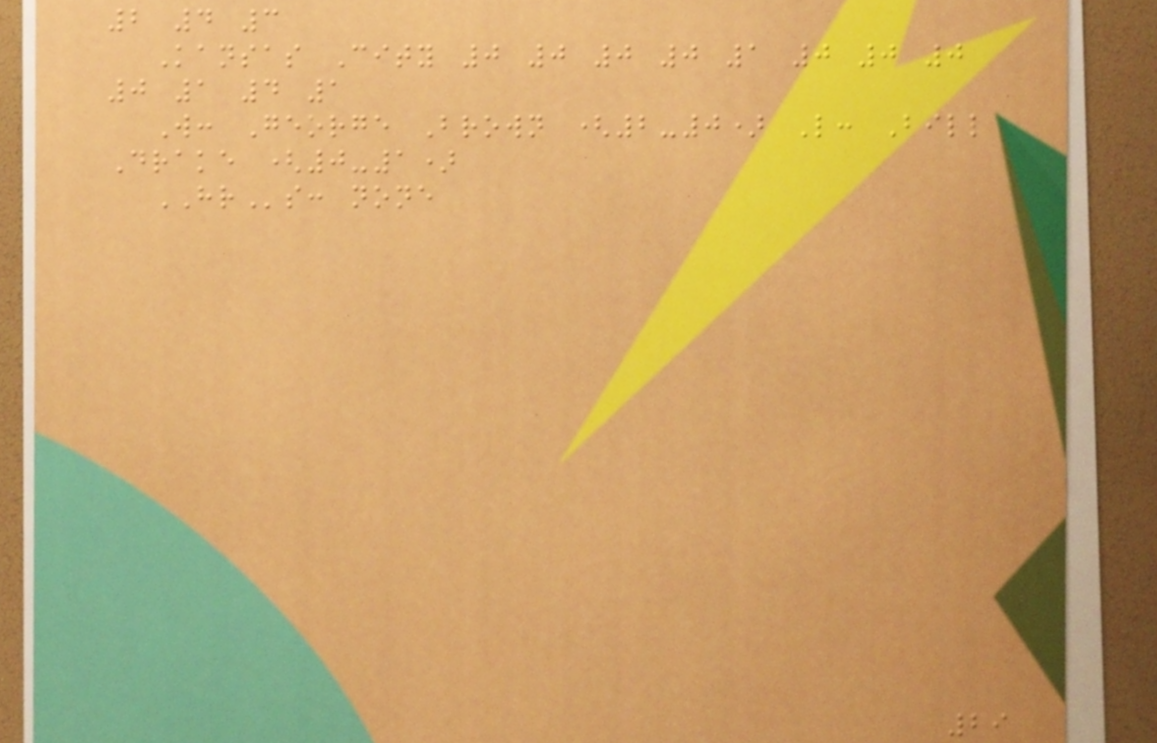2 4 3
Kansas City 0 0 0 0 1 0 0 0
0 1 4 1
W: George Brown (2-0) L: Bill
Drake (0-1)
HRs: none
29
